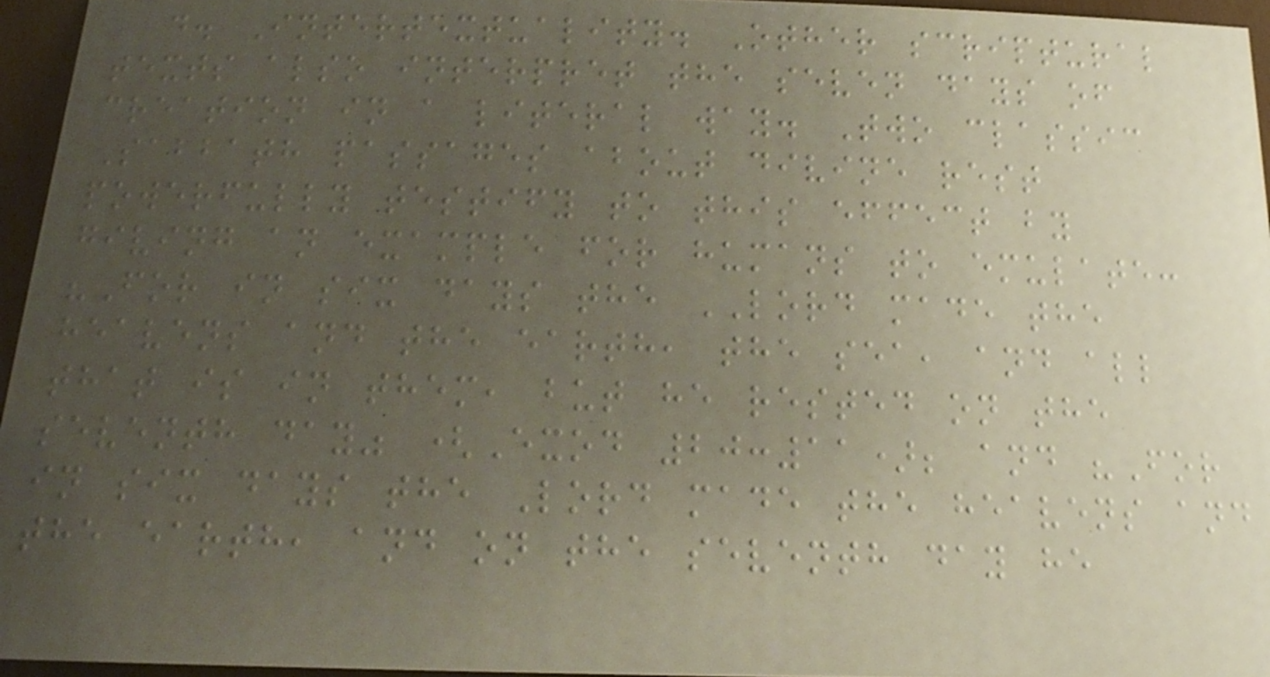d. Intertextuality. Other scriptural
texts also interpret the seven days of
creation in a literal way. Two classic
Sabbath passages about divine rest
powerfully testify to this effect by
giving an example for humans to emulate:
"For in six days the LORD made the
heavens and the earth, the sea, and all
that is in them, but he rested on the
seventh day" (Exod 20:11); and "For
in six days the Lord made the heavens and
the earth, and on the seventh day he
